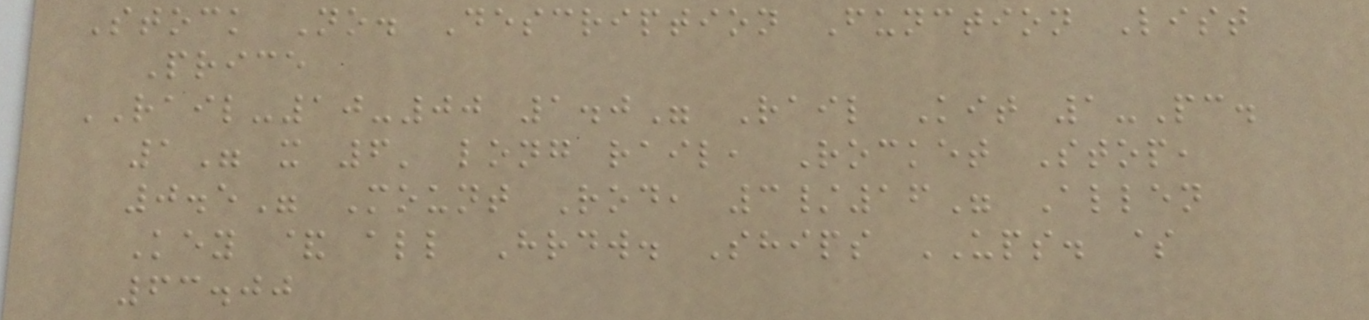Stock No. Description Function List
Price
RAIL-10-00 1.0" Rail Kit 1-Pc.
1" x 6' long rail, Rocket Stop,
0.5" Mount Rod, 3/16" Allen
Key & all Hrdw. Ships UPS. $
63.00
